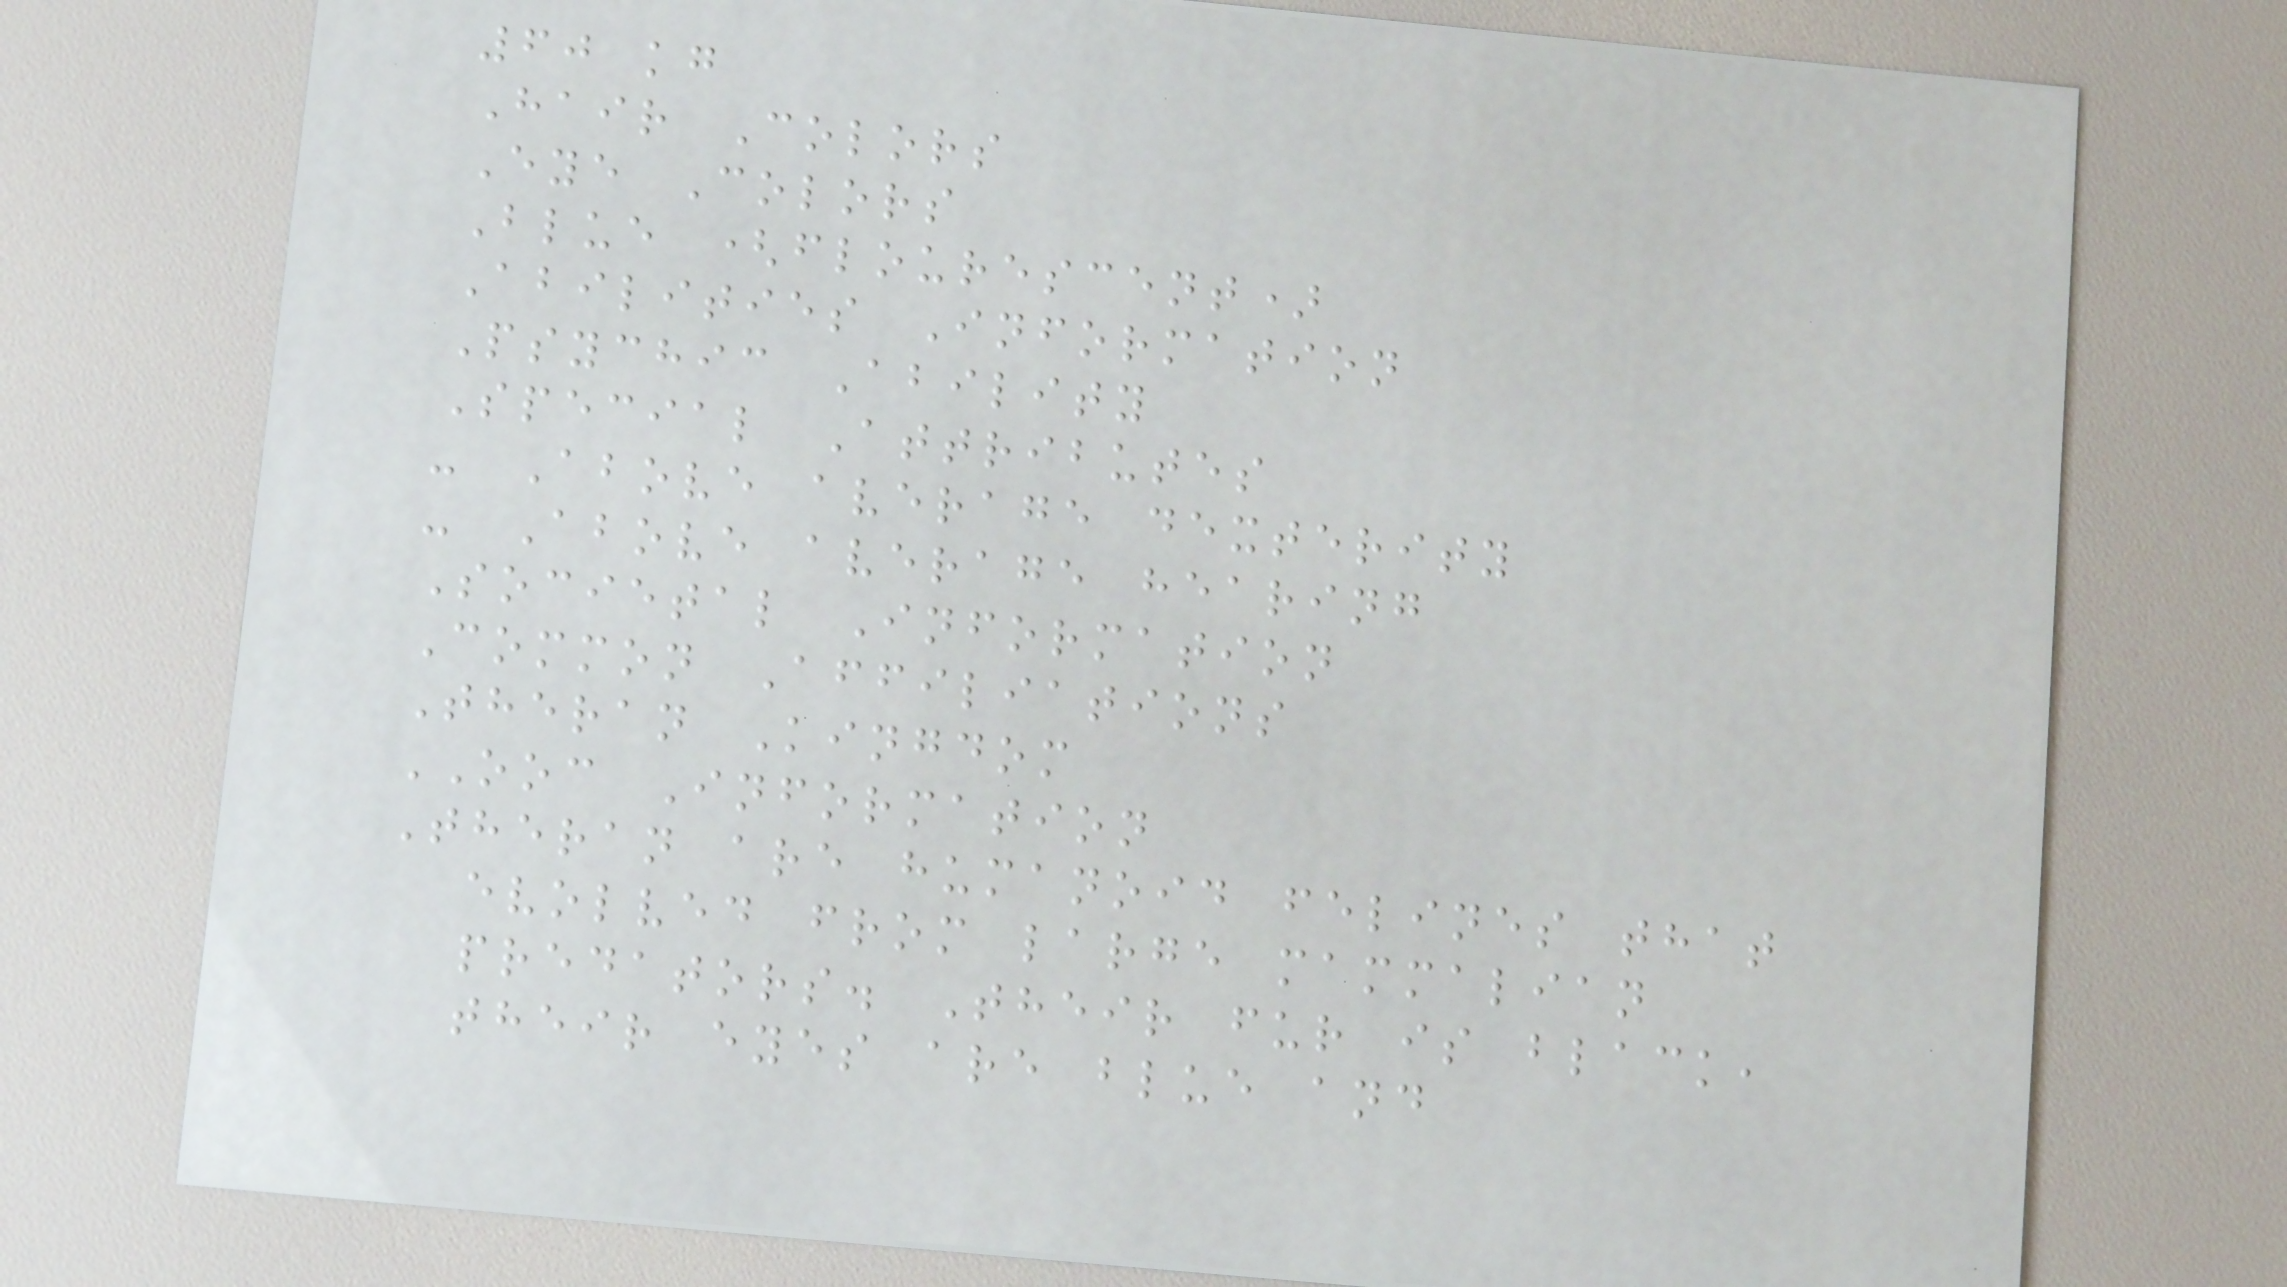60 kg
Hair Colors
Eye Colors
Blue (flourescent)
Abilities Information
Psychic Ability
Special Attributes
- Above average dexterity
- Above average hearing
Societal Information
Common Affiliations
Theran Kingdom
OOC Information
Theran are humanoid felines that
evolved from large mammalian
predators. Their fur is black,
their eyes are blue and
